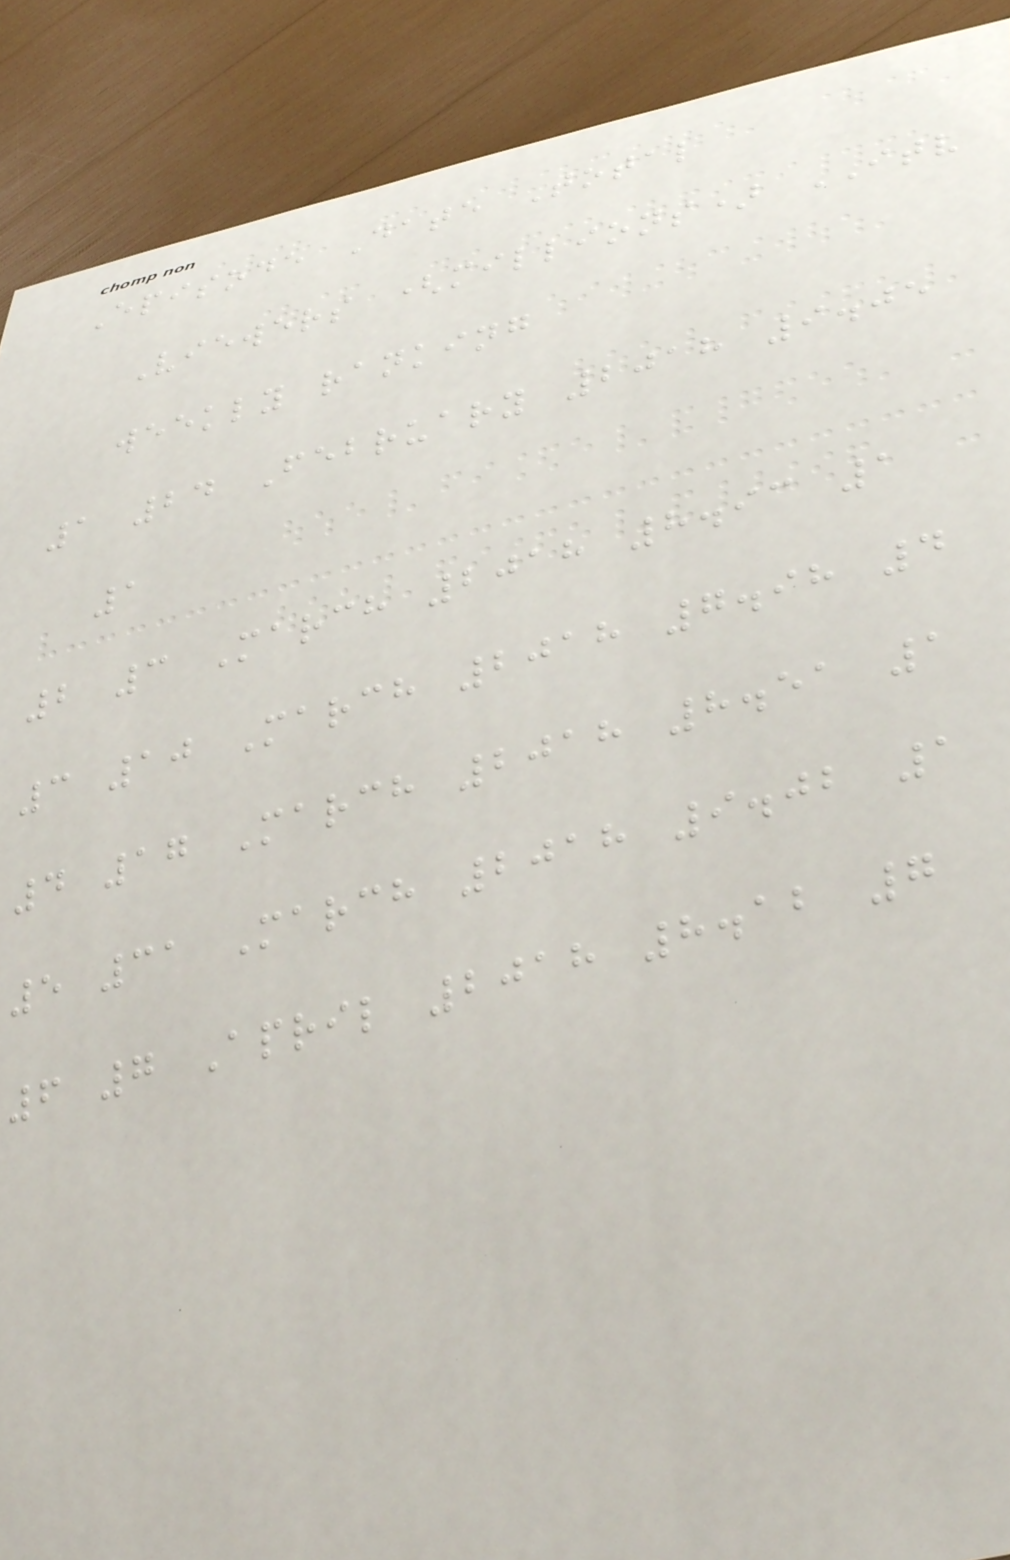Episode Date Total
Viewers (millions) ITV
weekly ranking
1 24 February 2018 9.05
1
2 3 March 2018 8.93 1
3 10 March 2018 7.98 4
4 17 March 2018 8.51 1
5 31 March 2018 9.02 1
6 7 April 2018 8.12 7
